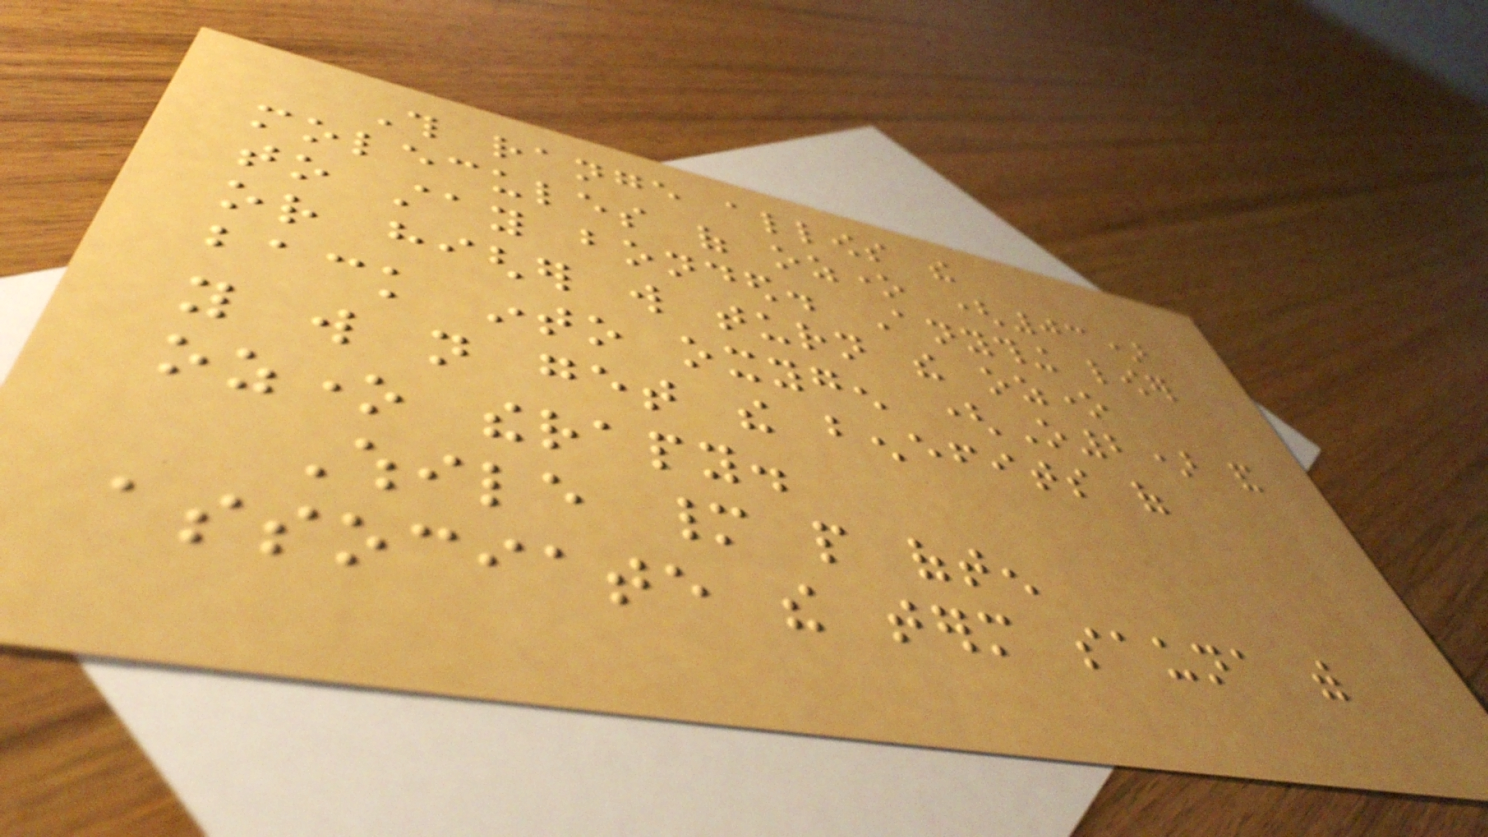This range allows the
molecules of ozone (03)
to stay bonded. Anything lower
or higher will turn the ozone
back into oxygen (O2) and
you will not get the benefits of
ozone therapy.
While many people often
associate the term sauna with
